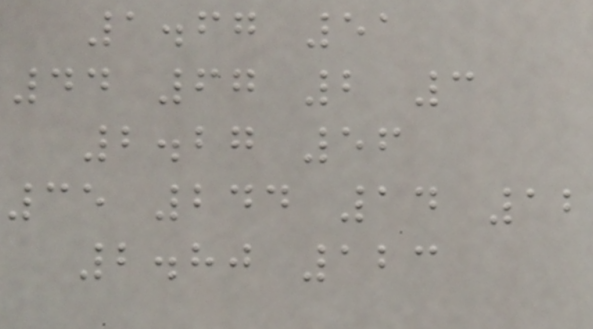1.67 51
44 67 2 3
2.27 56
35 244 14 12
2.80 123
